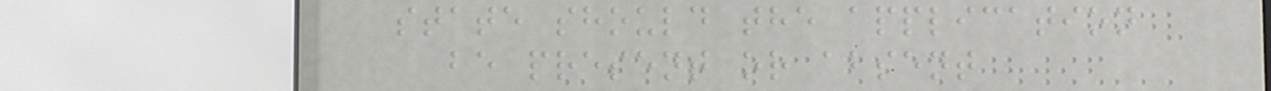state should the application
be present or absent
